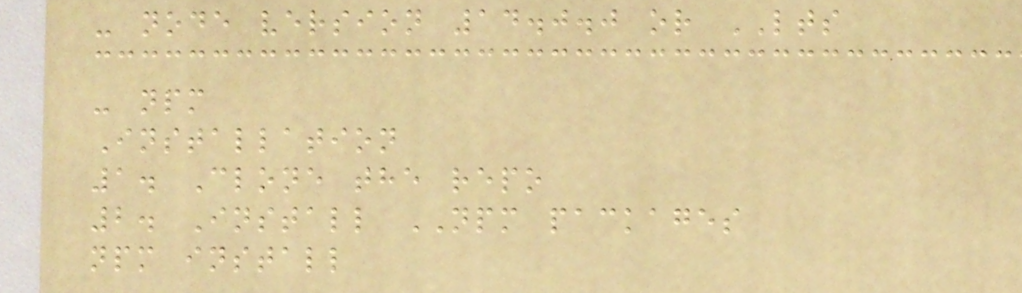- node version 14.0.0 or LTS
- npm
Installation
1. Clone the repo
2. Install NPM packages
npm install
